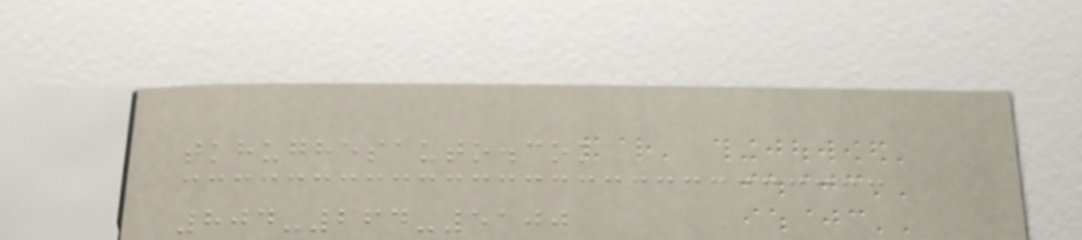tkhughesauto.com
804-264-5100
